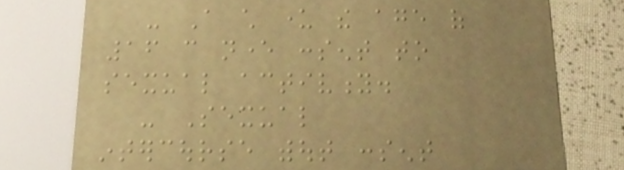- A child under the age of
16 can never consent to
sexual activity.
- Sexual
intercourse without consent
